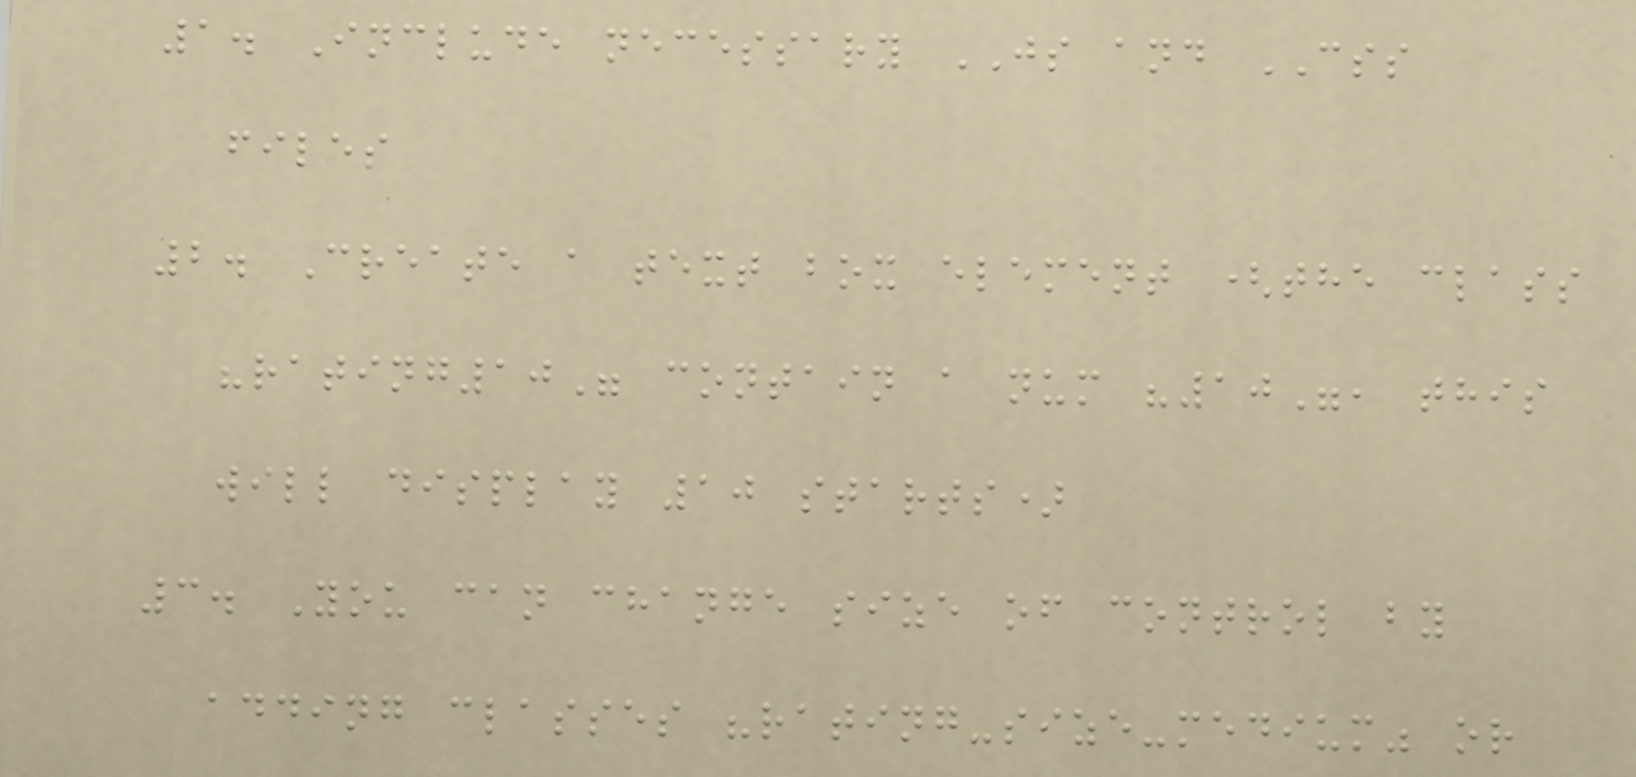1. Include necessary JS and CSS
files
2. Create a text box element (the class
"rating10" contain a num "10", this
will display 10 starts)
3. You can change size of control by
adding classes "rating-size-medium" or
